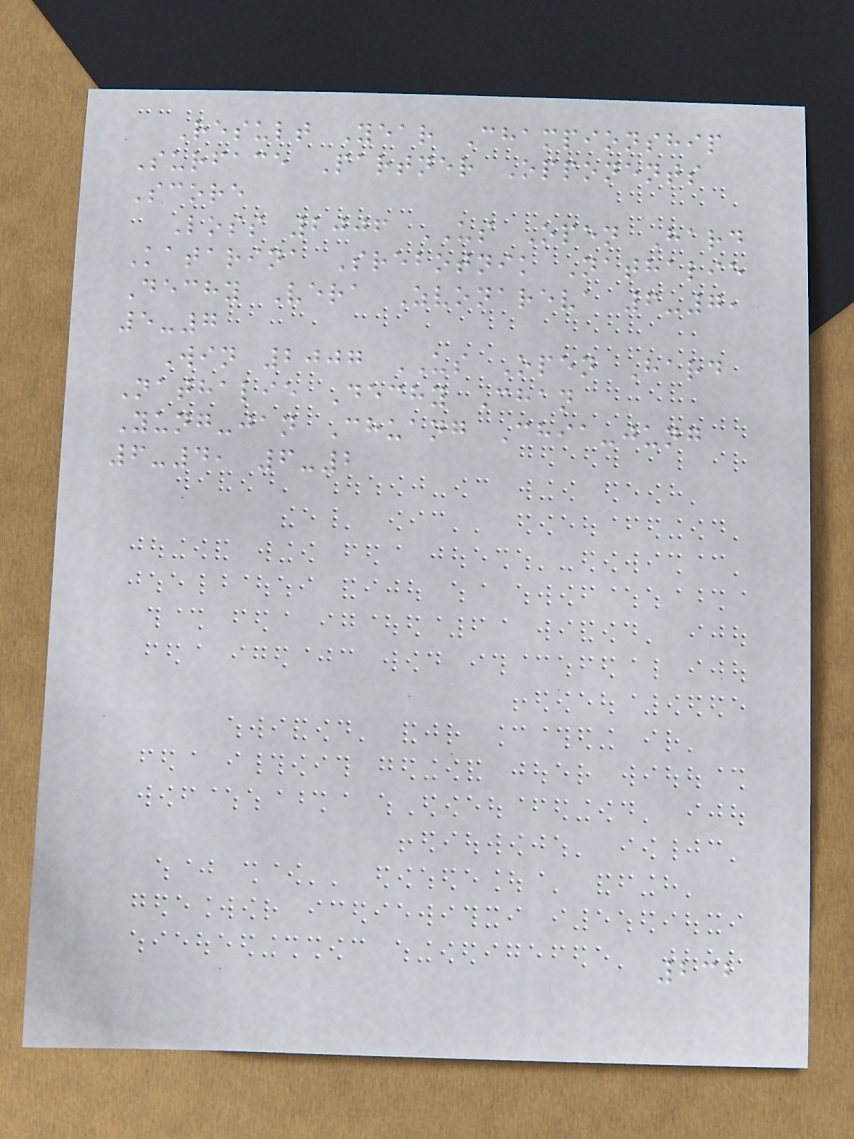Result Year Championship
Surface Partner Opponents
Score
Loss 2006 US Open Hard
Katarina Srebotnik Nathalie
Dechy Vera Zvonareva 6-7,
5-7
Win 2007 US Open Hard
Nathalie Dechy Chan
Yung-jan Chuang Chia-jung
6-4, 6-2
232
